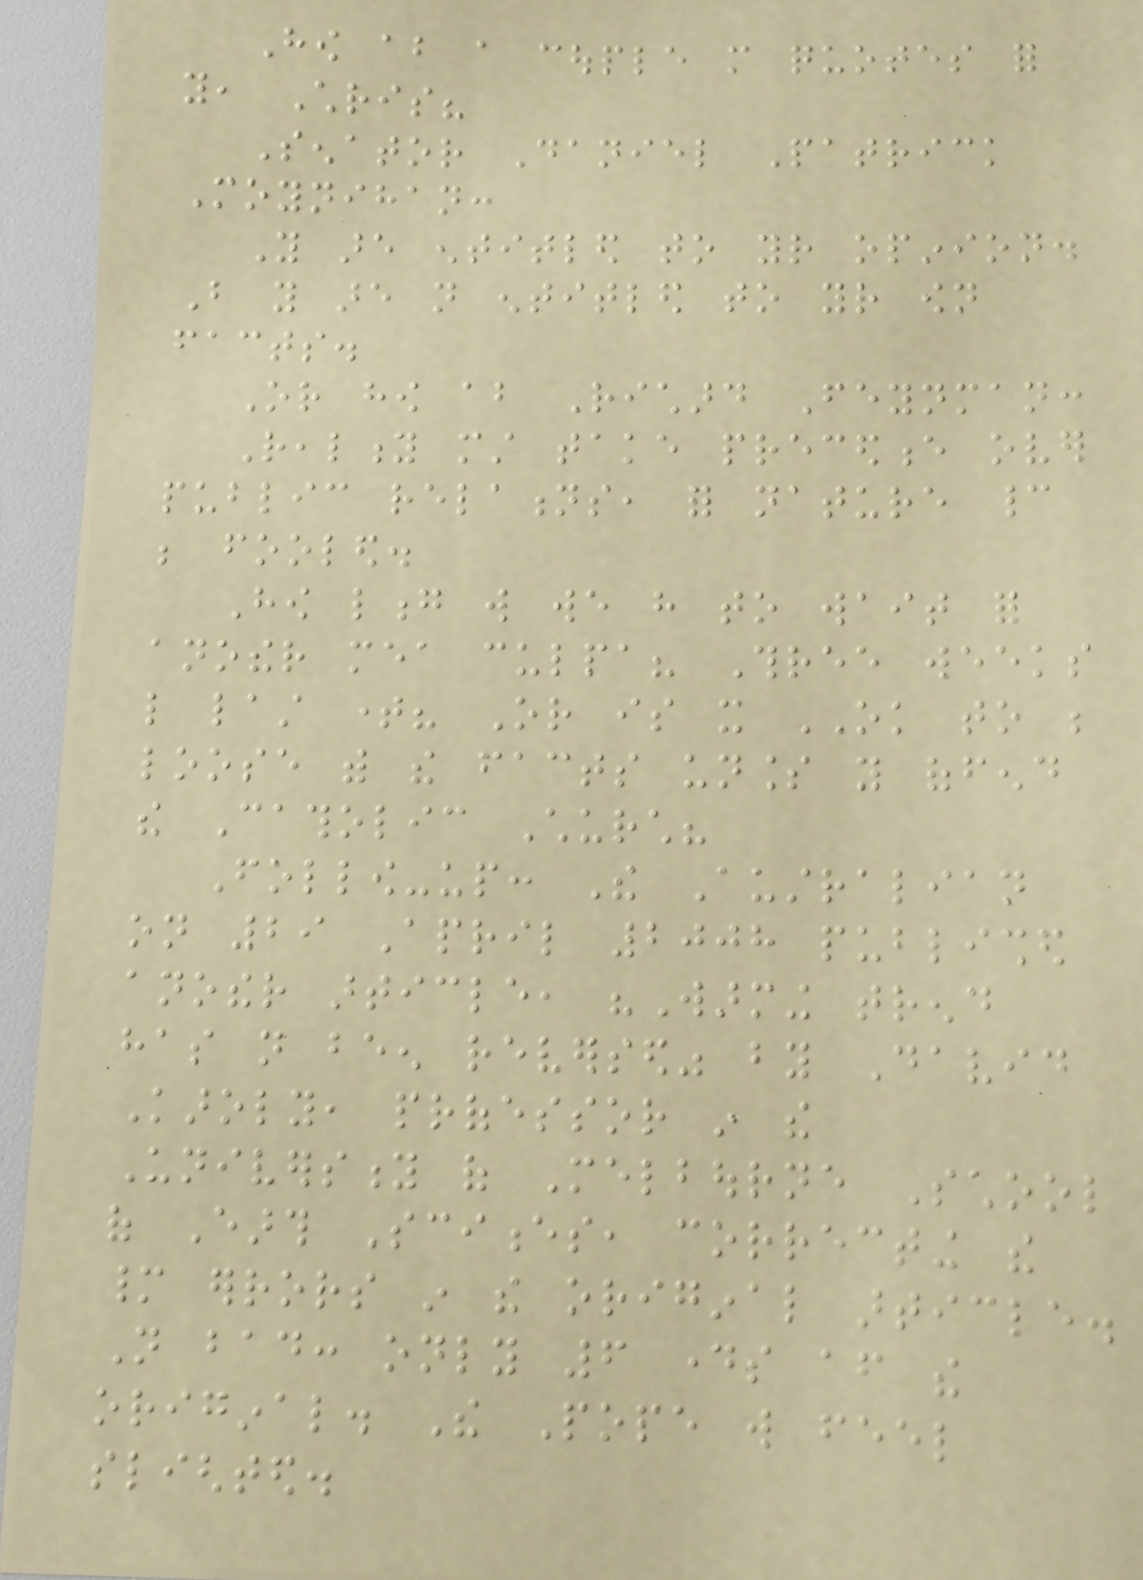How about a couple more quotes for
you, Chris?
Senator Daniel Patrick
Moynihan:
You are entitled to your opinion.
But you are not entitled to your own
facts.
Or how about Richard Feynman:
Reality must take precedence over
public relations, for nature cannot
be fooled.
How long will we have to wait for
another mea culpa? Three weeks
like last time? Or is it OK to be
loose with the facts unless you offend
the Catholic Church?
Follow-up: The Australian
on 29 April 2008 published
another article, "Warming trend
has not been reversed" by David
Karoly, professor in the
University of Melbourne School
of Earth Sciences, correcting the
many errors in the original article.
Not bad: only 6 days after the
original. The Pope will feel
slighted.
